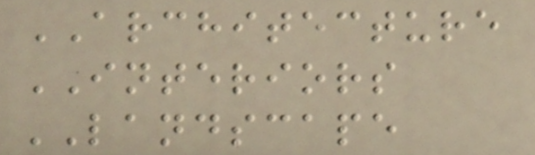ARCHITECTURE
INTERIORS
LANDSCAPE
